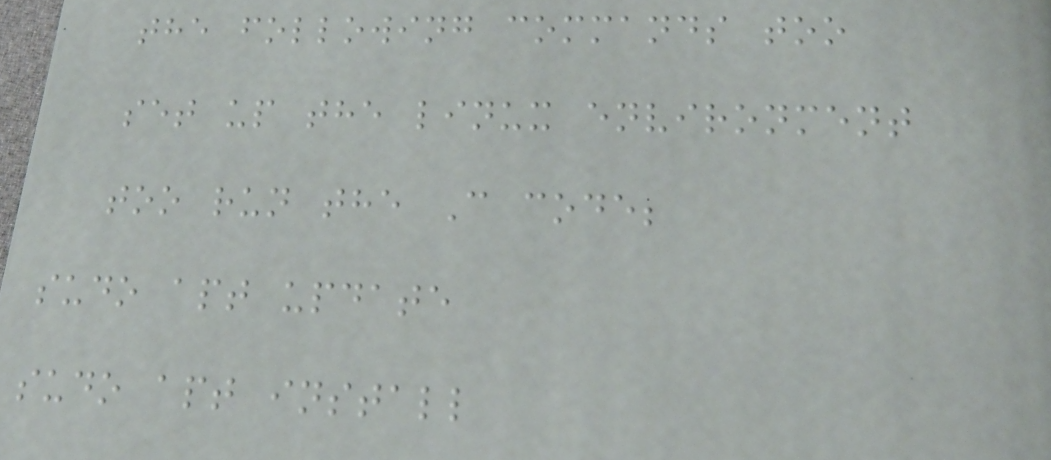the following commands too
set up the linux environment
too run the C code;
sudo apt update
sudo apt install
